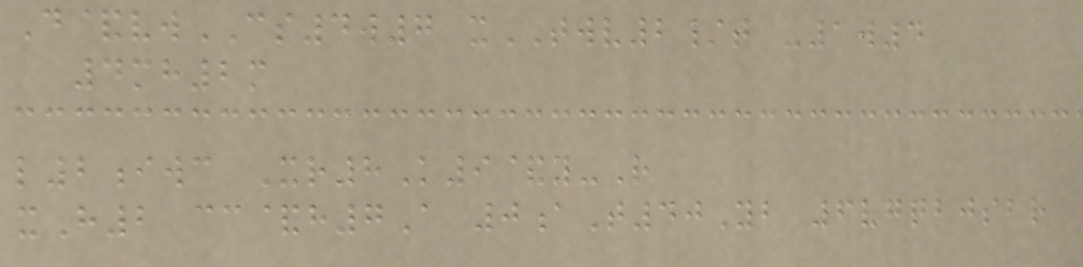D&vwCS4w7 xTWV2/t -1w4
4mh2m
l2iwc Xr8K9&y-R
xH2 cc&h7A 0aT40Yb 6vgqbjsbr
